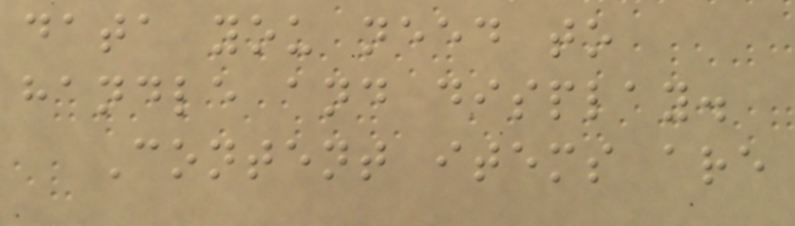data you need to
handle and display.
Content items are
